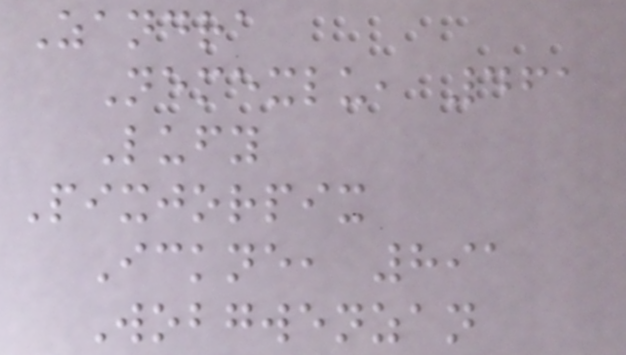Zandra
Nemexlu, 461
Lufy
Pixjorpix
Ickne, 891
Wobgwenzan
